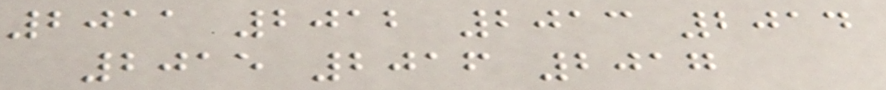2011 2012 2013 2014
2015 2016 2017
